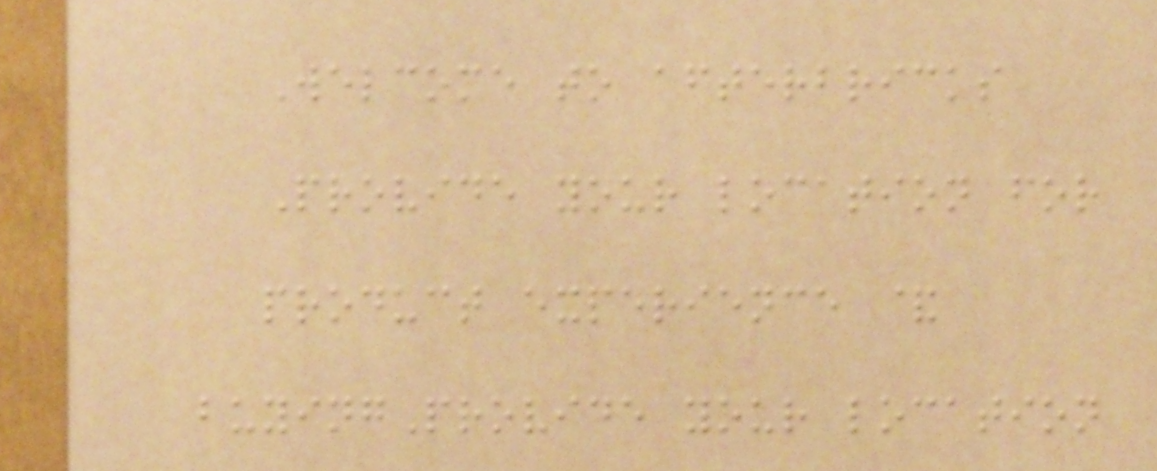Welcome to afterbricks
Provide your location for
product experience &
buyingProvide your location
